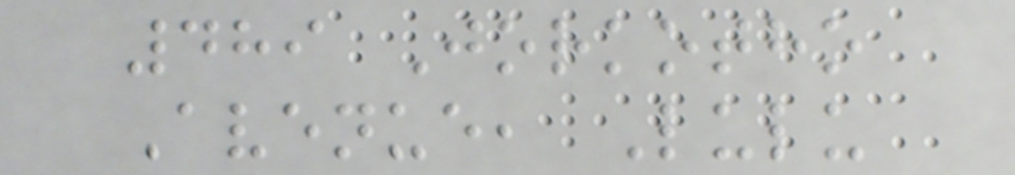489 Jorkotho
Avenue, Lulu
